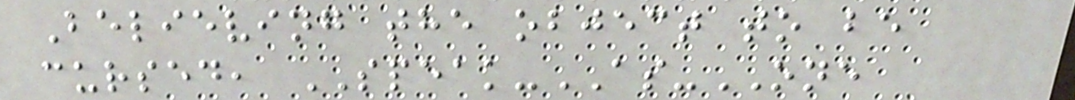Believing the object to be
cursed, SPEAK-AS-ONE
